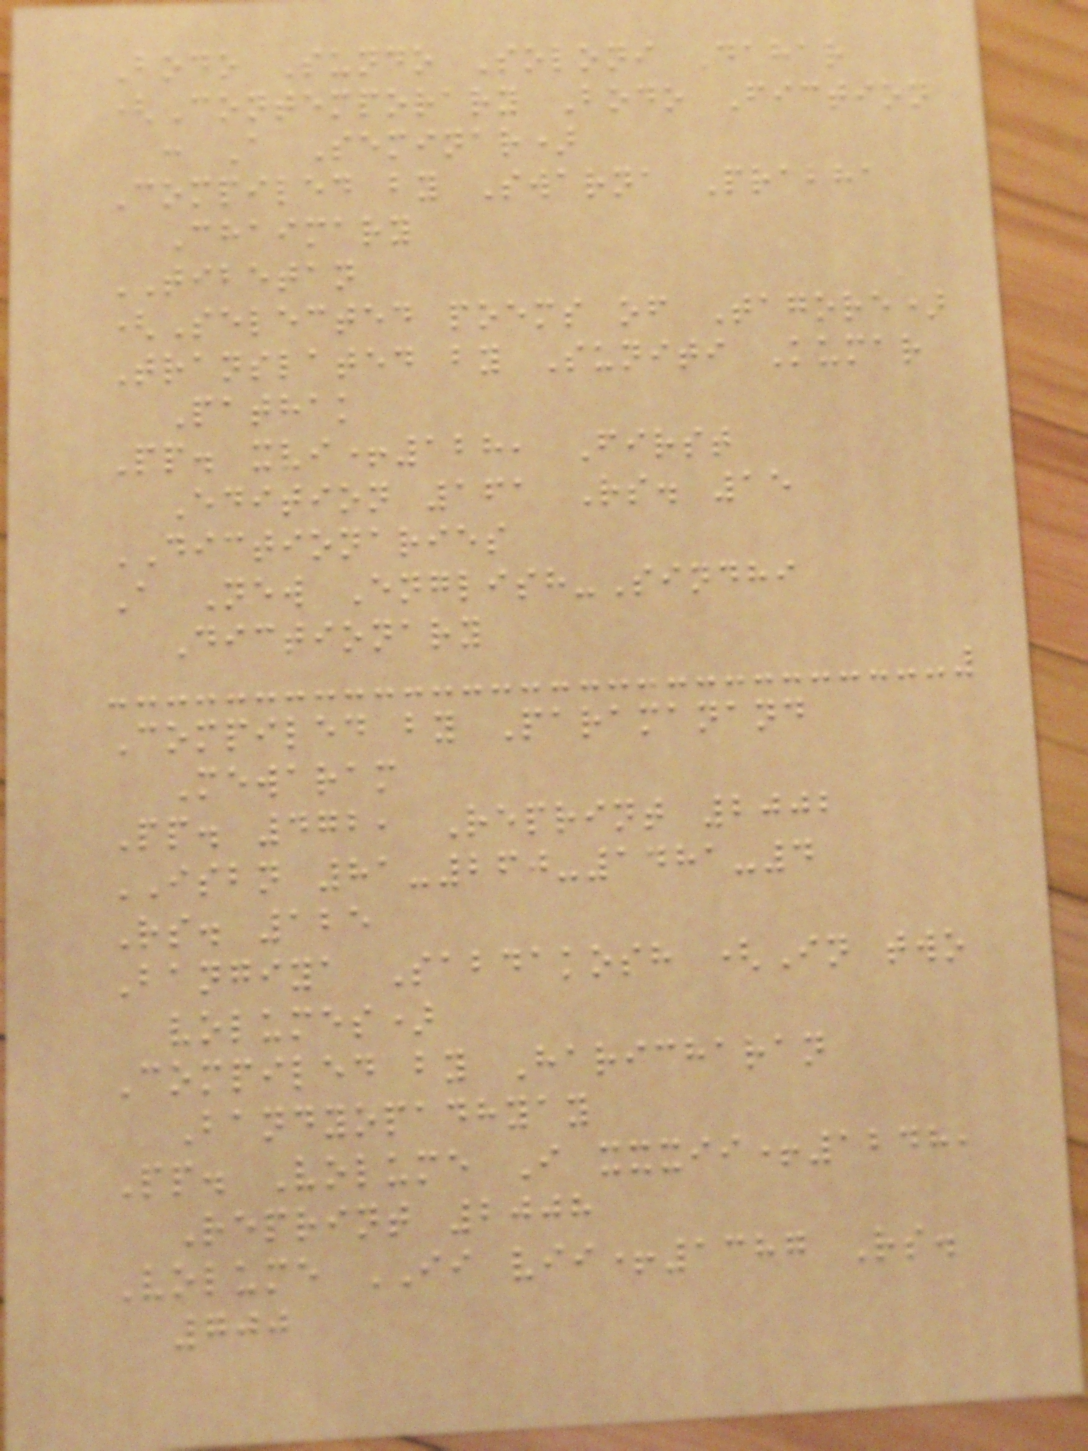Bodo Sundo Soloni Dahar
(Contemporary Bodo Fiction
: A Seminar)
Compiled by Swarna Prabha
Chaimary
TIBETAN
(Selected poems of Tagore)
Translated by Suniti Kumar
Pathak
Pp. xvi+128, First
Edition 161 Rs. 15
DICTIONARIES
A New English-Sindhi
Dictionary
Compiled by Paramanand
Mewaram
Pp. 472, Reprint 2002
ISBN 81-260-1481-4
Rs. 125
Bangiya Sabdakosh (In two
volumes)
Compiled by Haricharan
Bandyopadhyay
Pp. Volume I xxxii+1248,
Reprint 2008
Volume II vii+1387 Rs.
700
